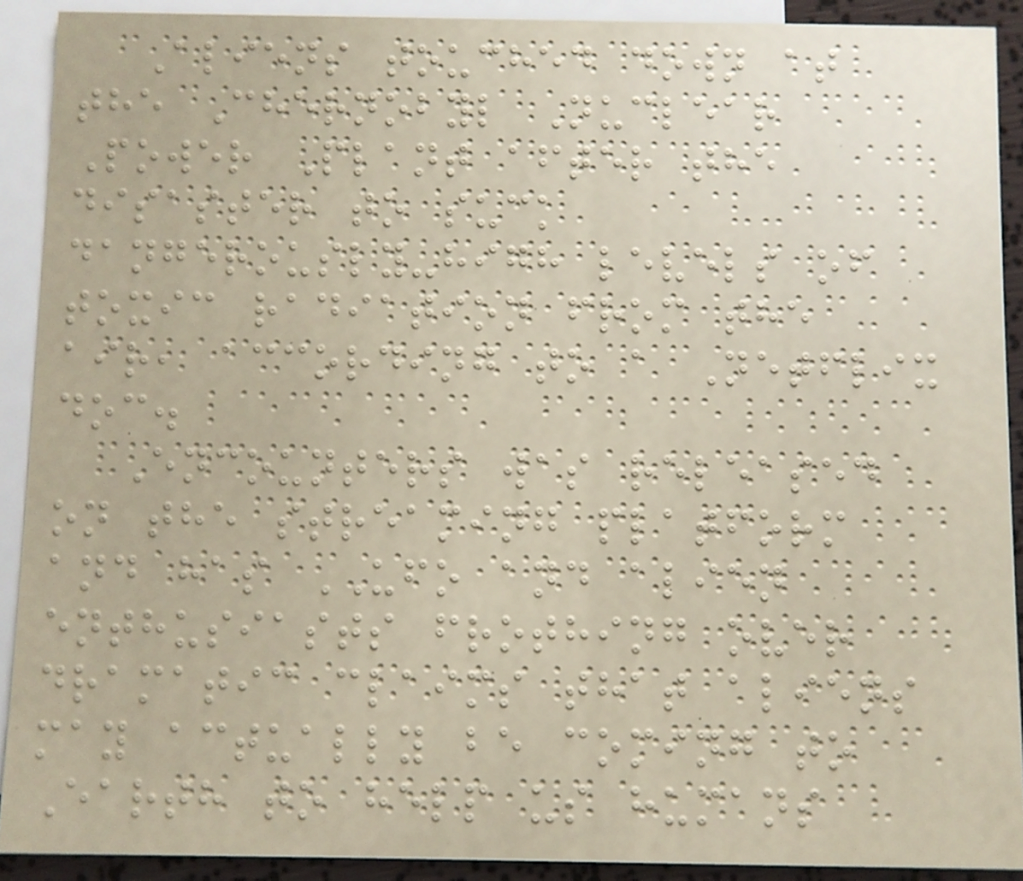Aliens touched down at
the Chernobyl Nuclear
Power Plant after the
disaster to suck
dangerously-high levels of
toxic radiation from the
air, according to a Netflix
doc.
Encounters was released
on the streaming platform
and has UFO and alien
enthusiasts frothing over
dramatic claims that aliens
may actually be coming to
Earth to help us humans
